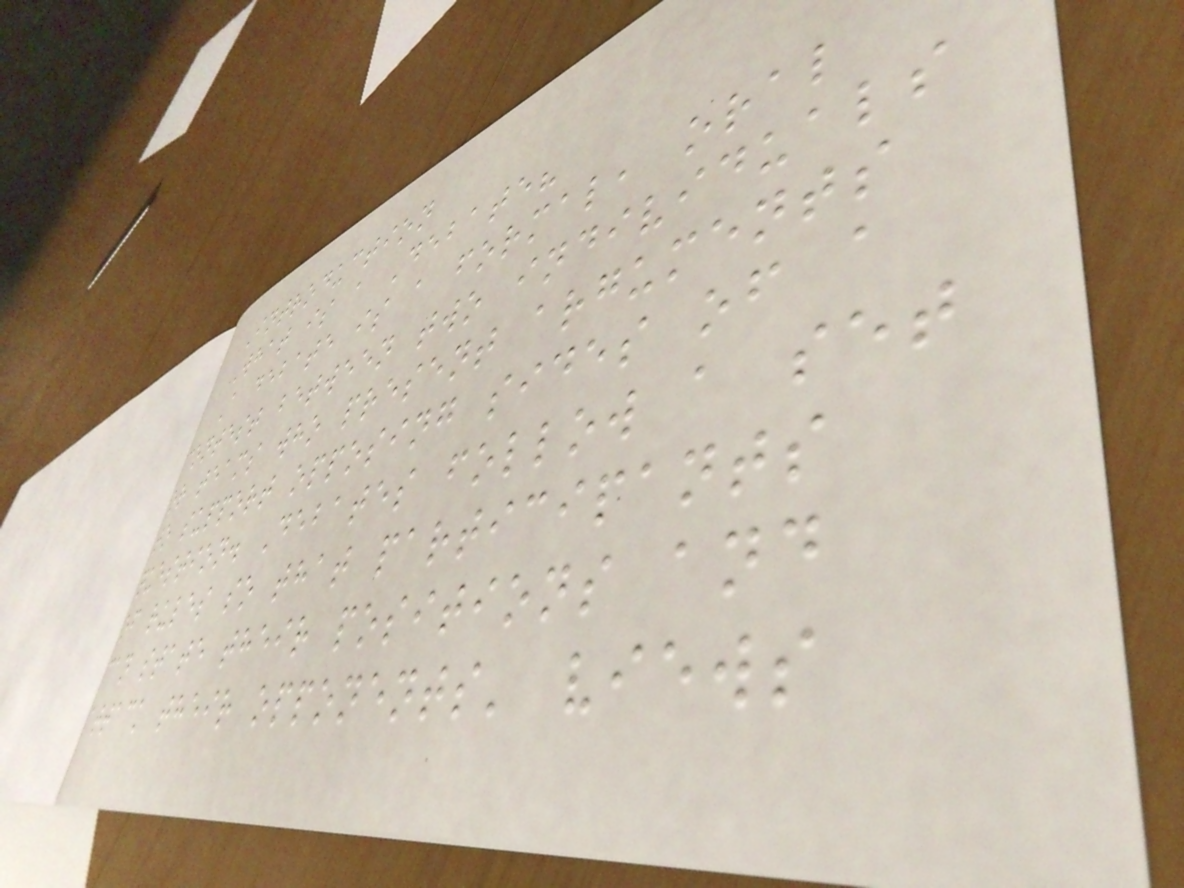Introduction
What is a Debate?
A debate is a formal, oral
contest between two individuals
or teams who present arguments
to support opposing sides of a
question. Debates follow a set
of rules so that participants
can state their positions and
attack their opponents' views
